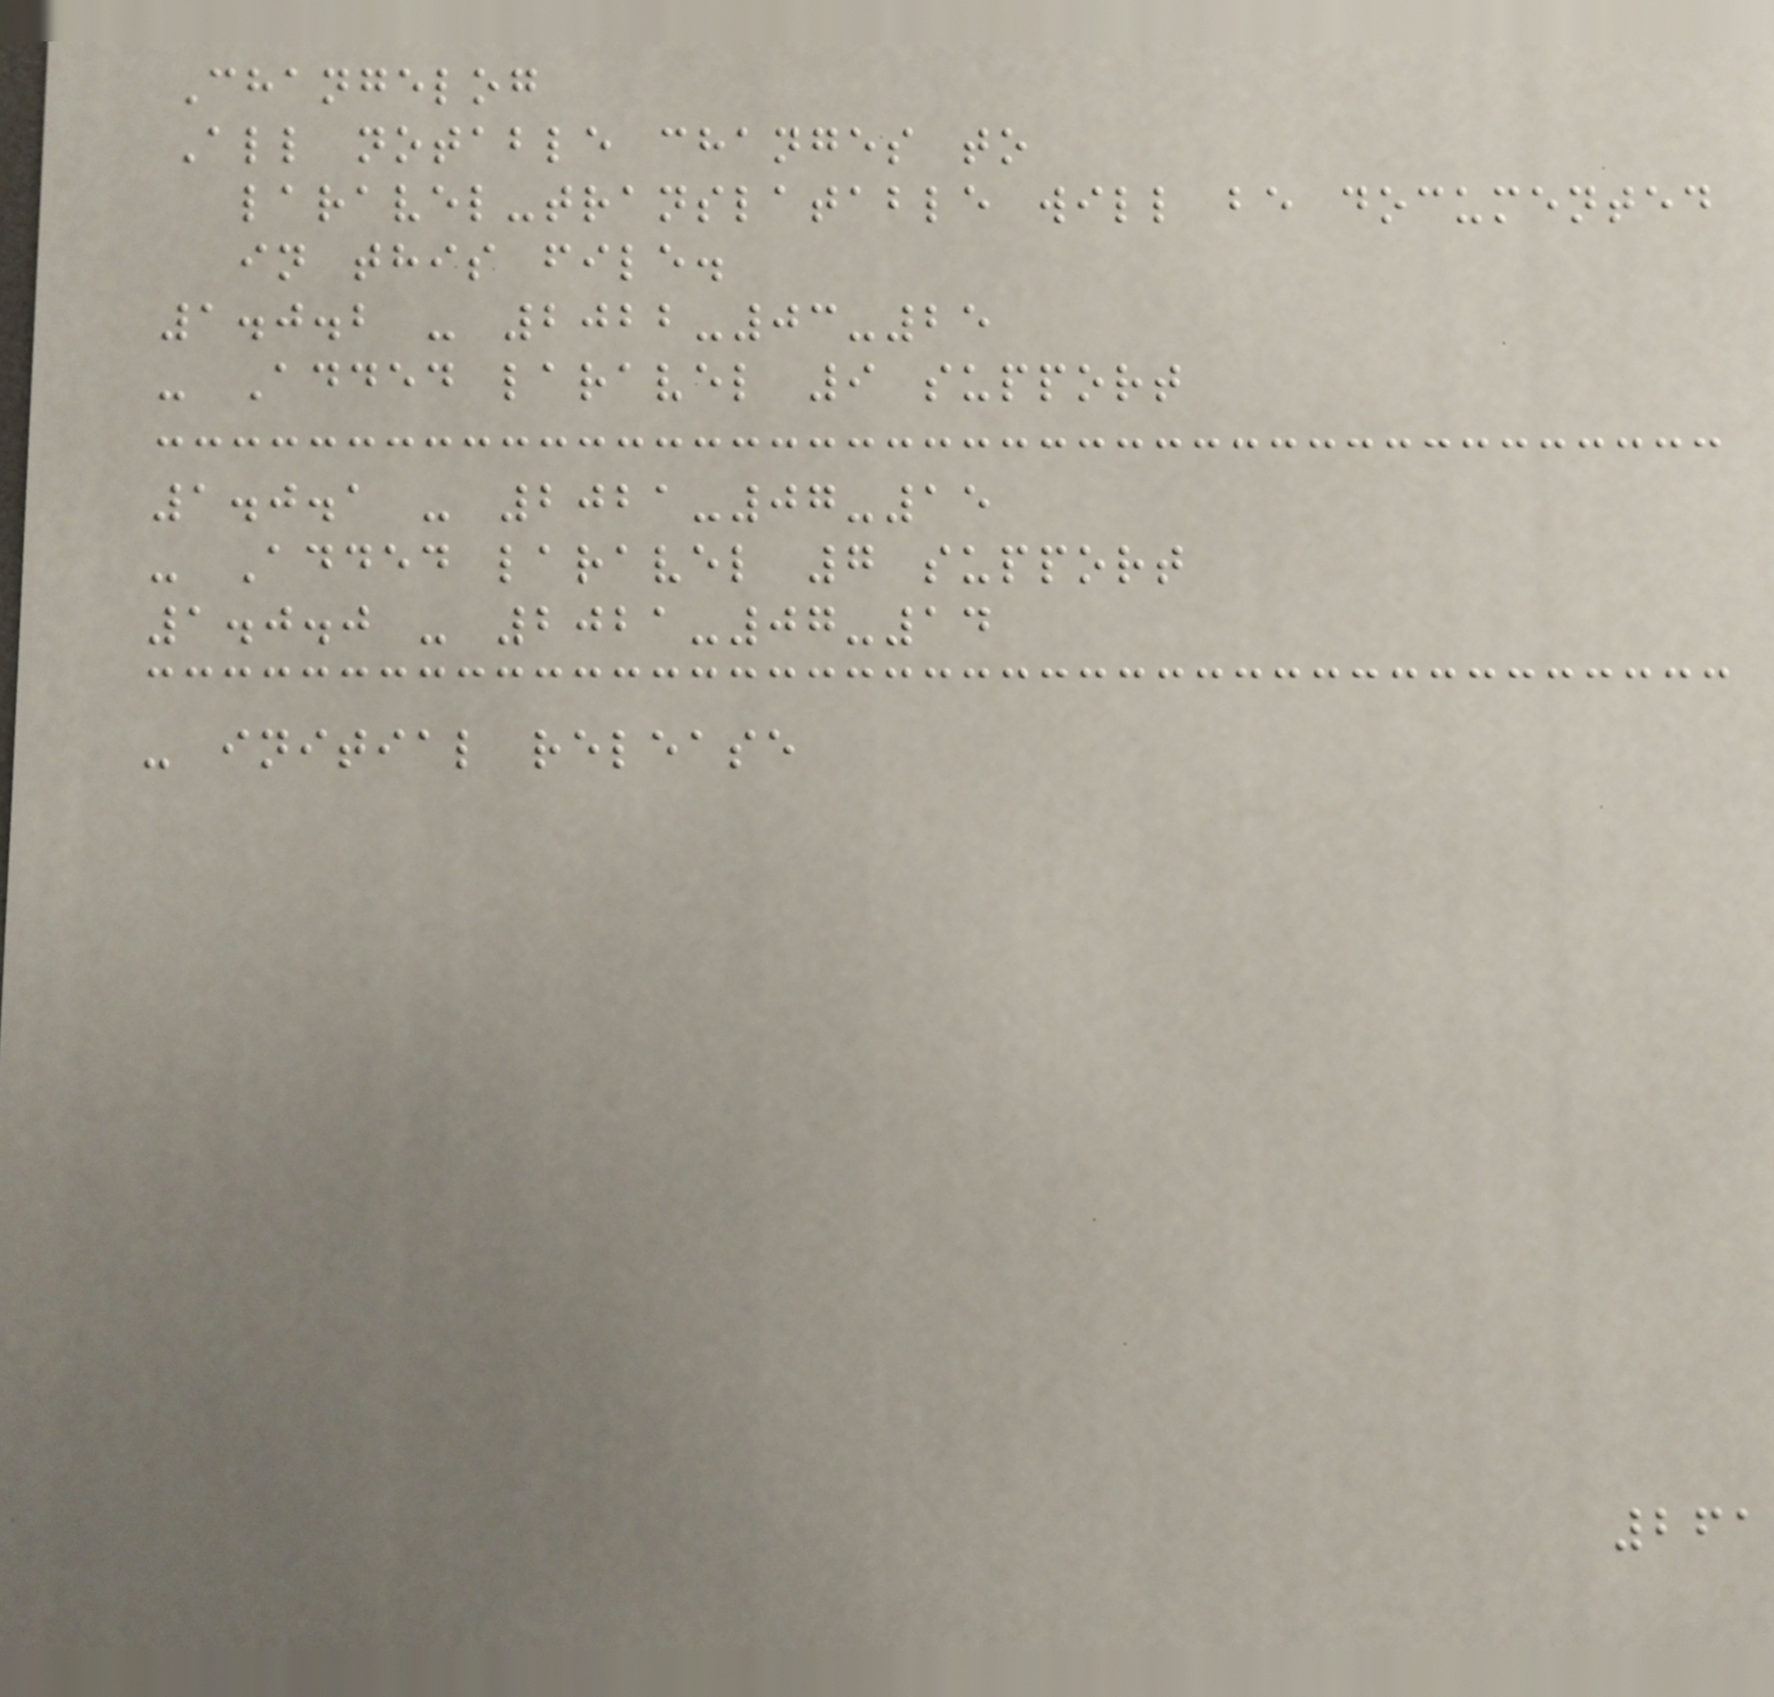Changelog
All notable changes to
laravel-translatable will be documented
in this file.
1.0.2 - 2022-03-25
- Added laravel 9 support
1.0.1 - 2021-07-15
- Added laravel 7 support
1.0.0 - 2021-07-14
- initial release
261
